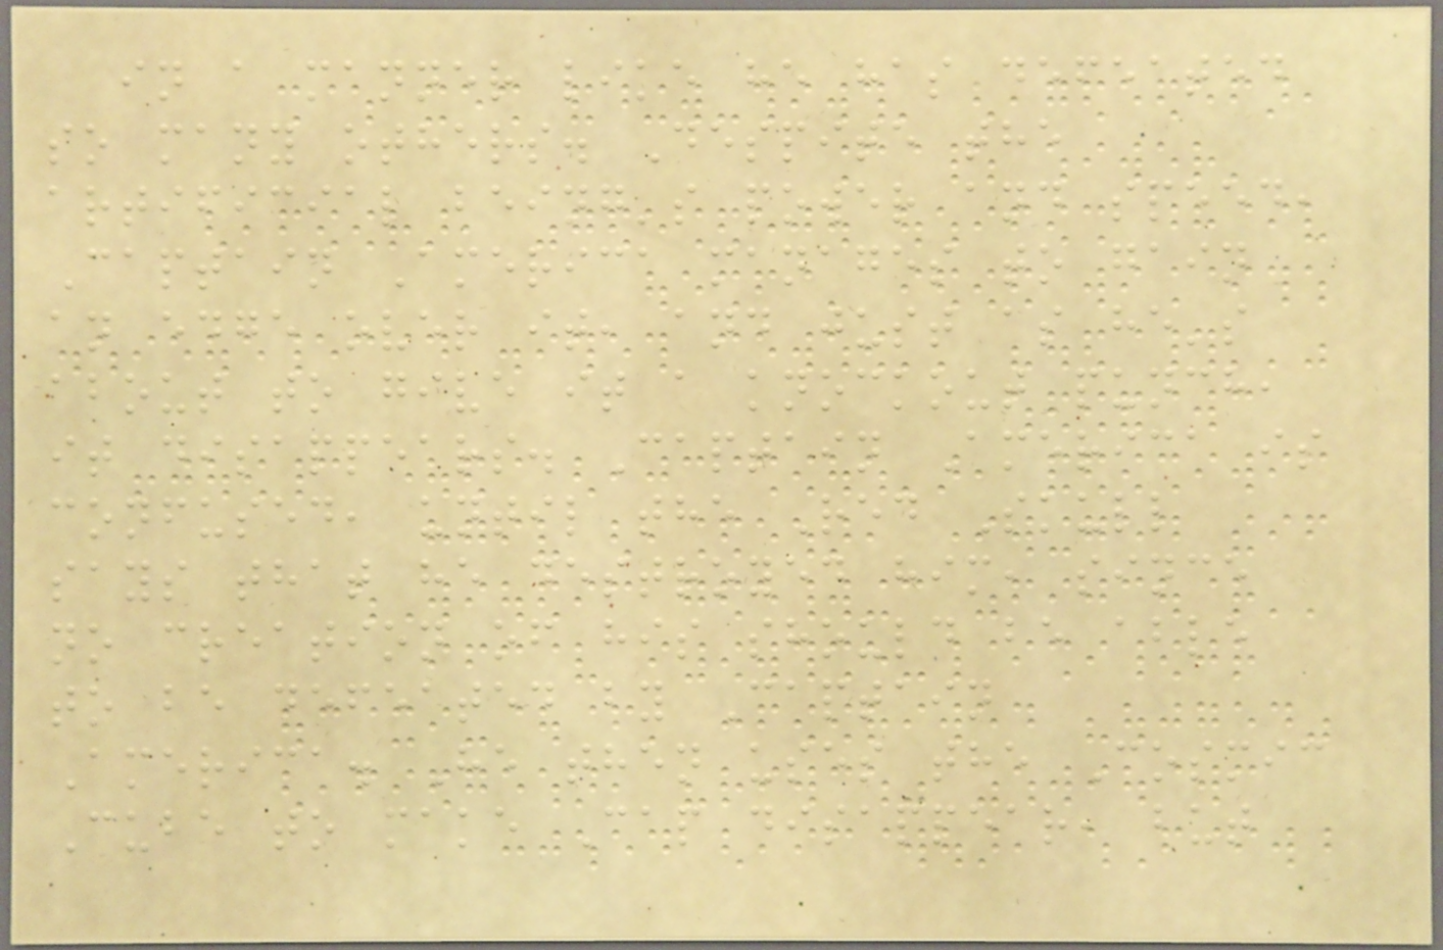in a manner like he has defeated
so many others. Despite the
artificial being's power and speed,
Captain America manages to gain
an edge over it, and just as he's
about to give it a knockout punch,
it disappears. Captain America is
confused, until the Red Skull
says that he destroyed him, since
no creation of his should be able
to be defeated by Captain
America. He then uses the Cosmic
Cube to make Cap disappear, but
